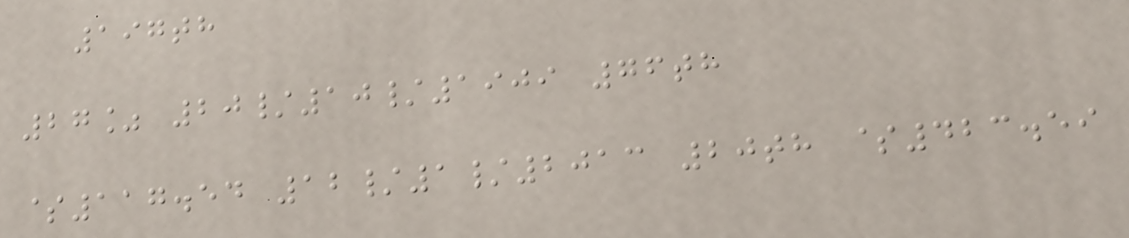197th
27% 20/10/1909 76th
$117.54 12/1/2013 20th $423.59
